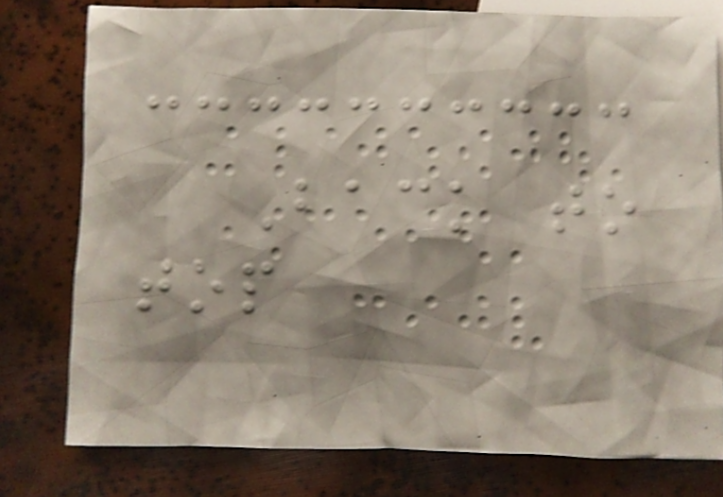Back to
top
